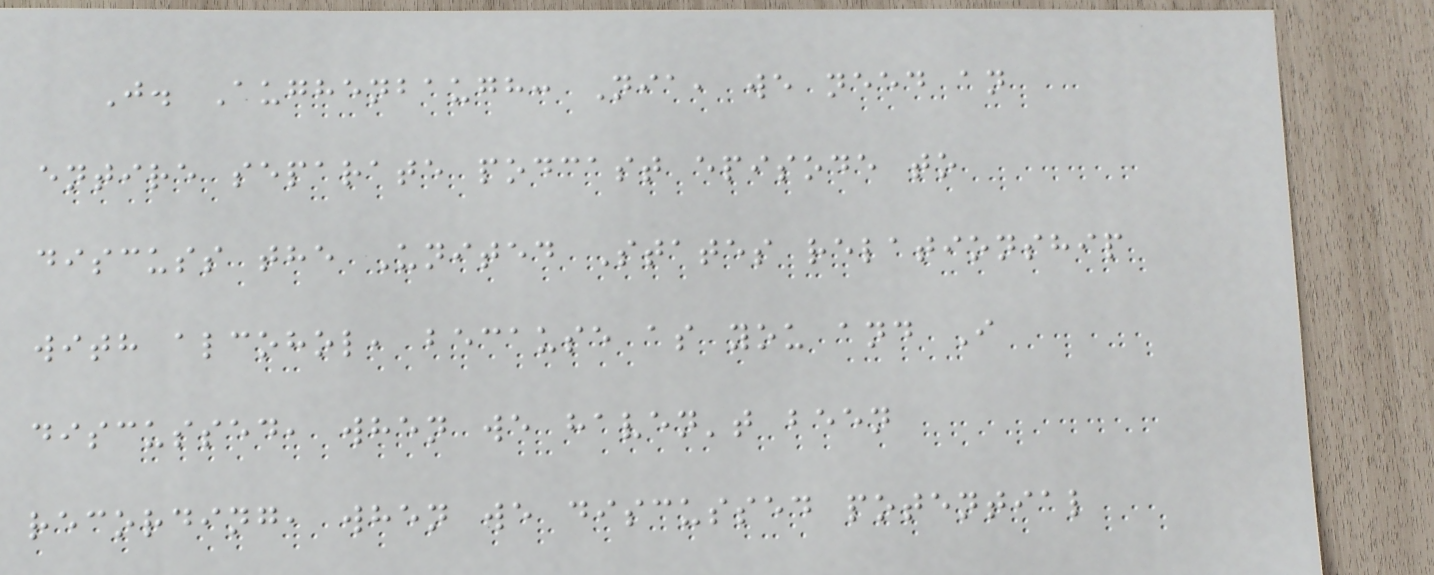J. Aughenbaugh: Nia, we need an
entire separate podcast episode to
discuss the United States relationship
with alcohol, because as you and I
discussed, when we haven't been
recording, when we discussed potential
